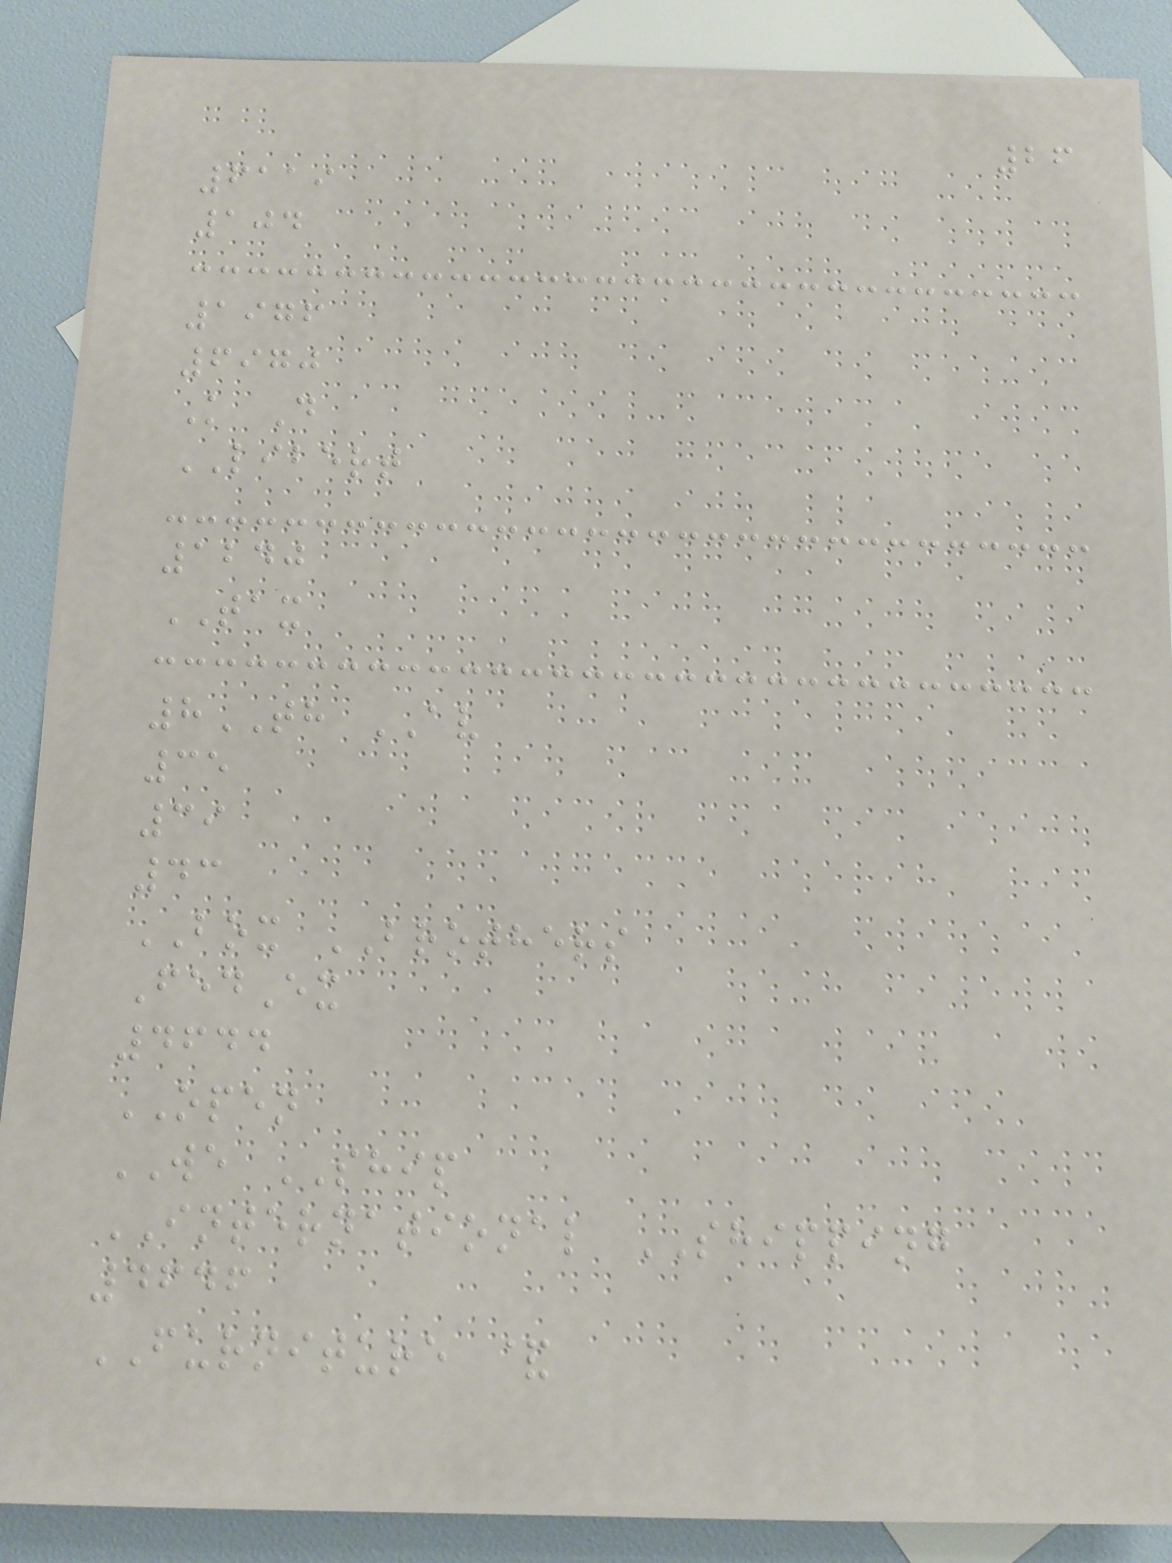26
6119
104
1976
6970
K D
LIBERT
1240
TAX
8TH AV
35
39
43
BOX BROTHERS
FedEx
4644
OPEN
WE SHIP
INTERNATIONAL SHIPPING
4646
FURNITURE &
